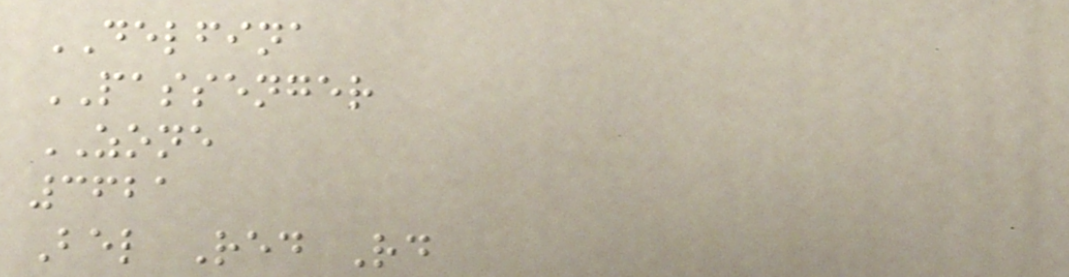DELFINA
PASSENGER
ZONE
3621
Bel Red Rd
